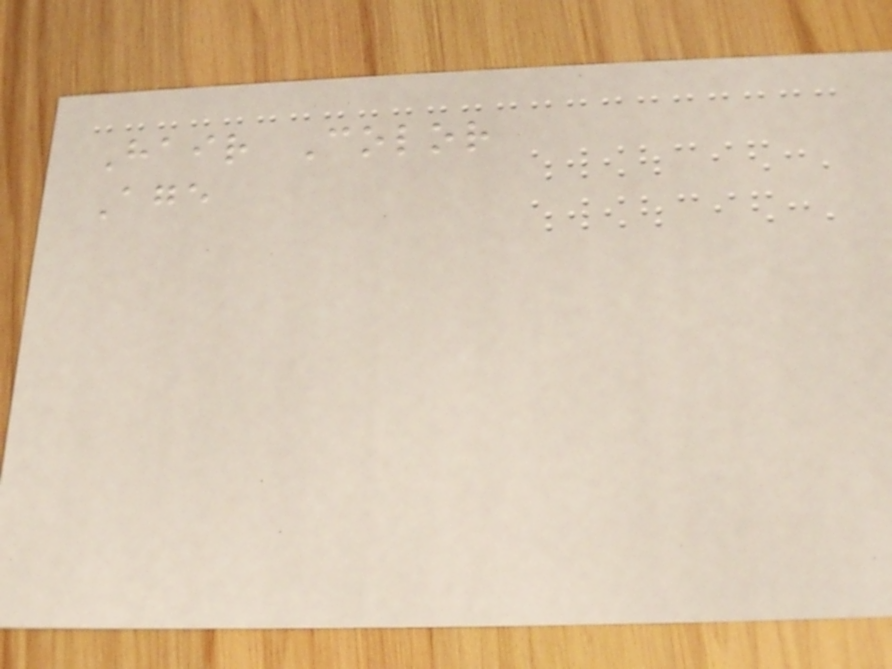Hair Color
Age
